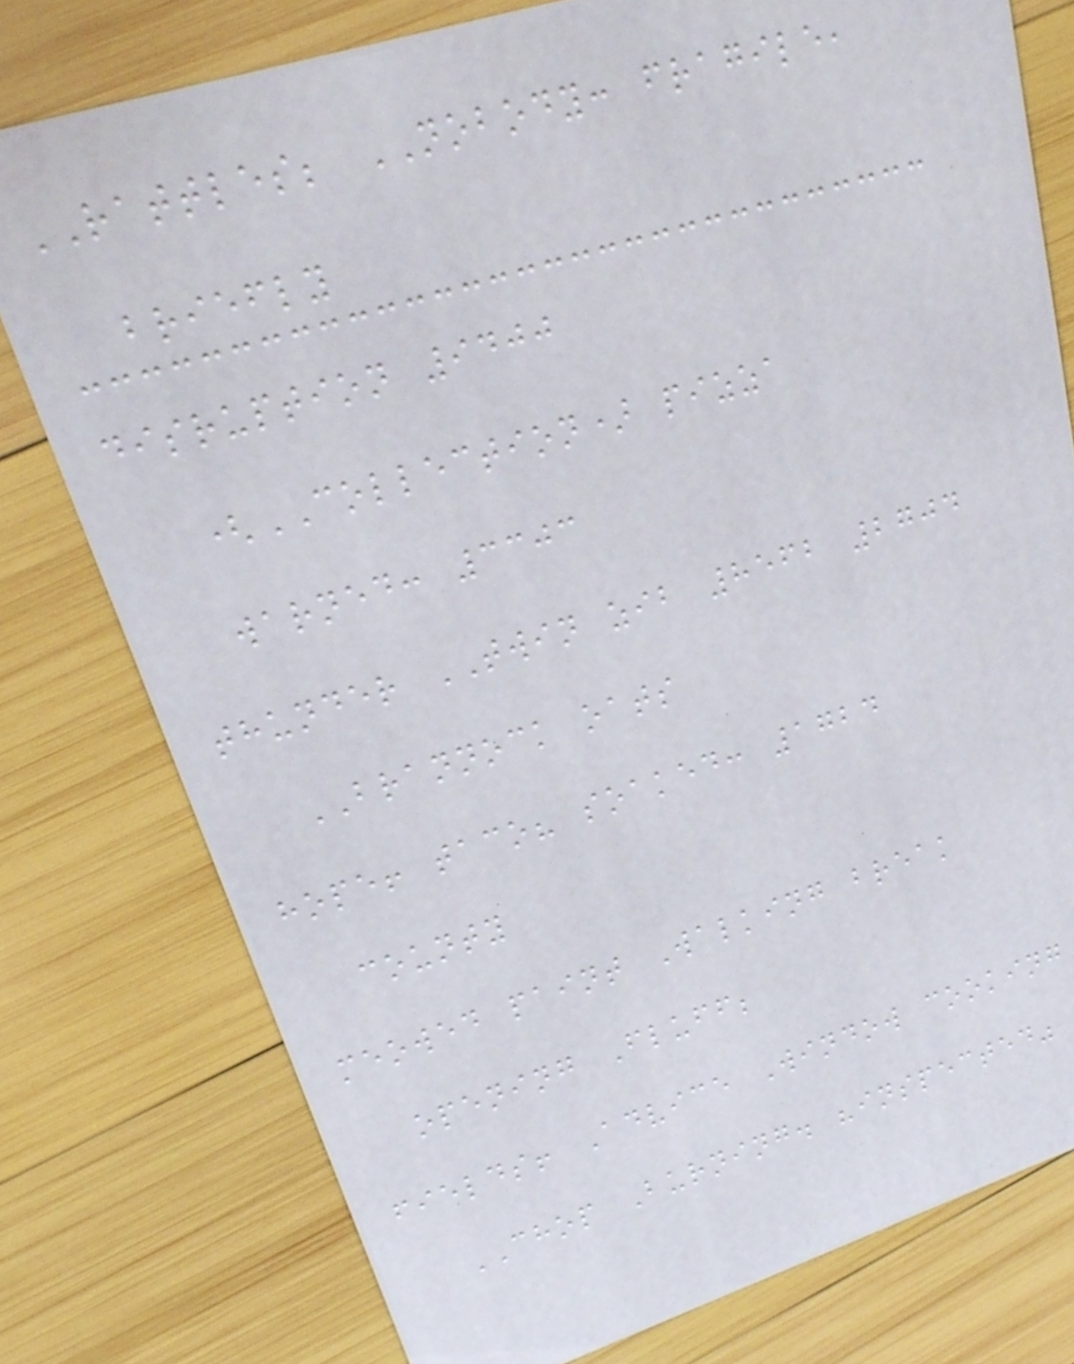RATTLES; NOBODY: fragile,
briefly
disruption 9400
(COLLECTION) pizza
warned: 3303
thunder TWIN zib 8562 2704
BRANNOCK oats
hope! taco? soaked: 1724
county
meowed paint Walking break
opening Fluff;
fields! Advice Window cooking
CHOP Burning. "inspected"
